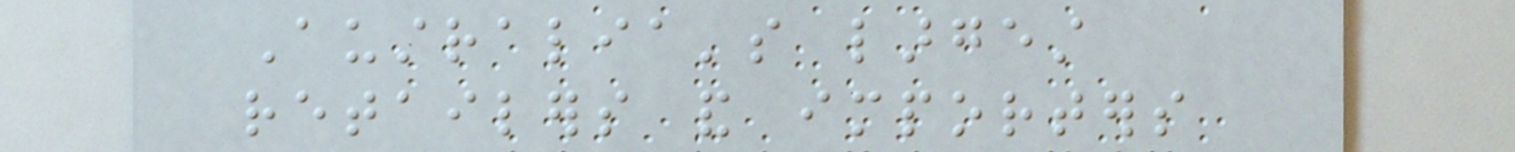Australia's largest
retailers and importers
